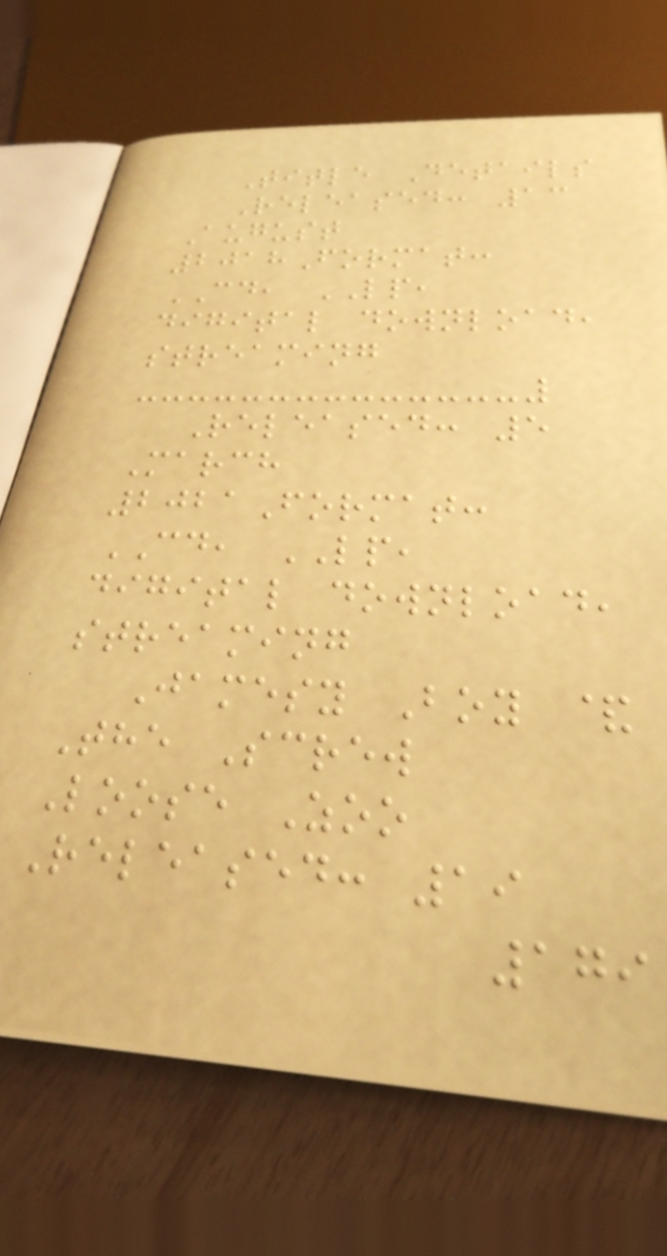Title Details
Released: 13
August
2018Format:
CD, LP,
digital download,
streaming
Released: 5
March
2021Format:
CD, LP,
digital download,
streaming
Jamesy Boy &
The Screw
Loose Zoo
Released: 19
179
